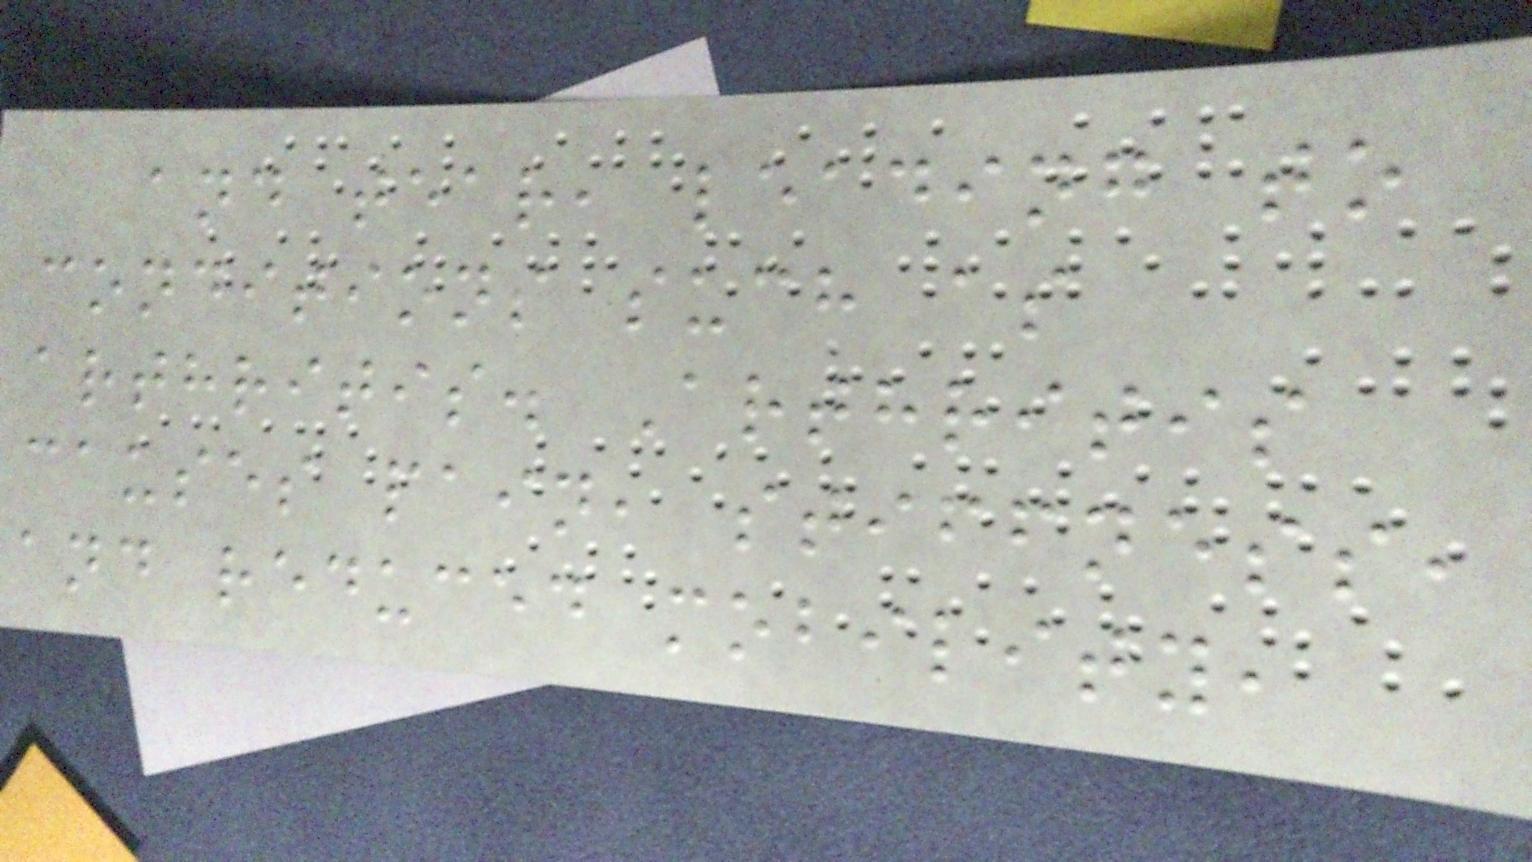and tear, leading to
conditions such as
arthritis. Arthritis
causes pain, stiffness,
and reduced mobility,
